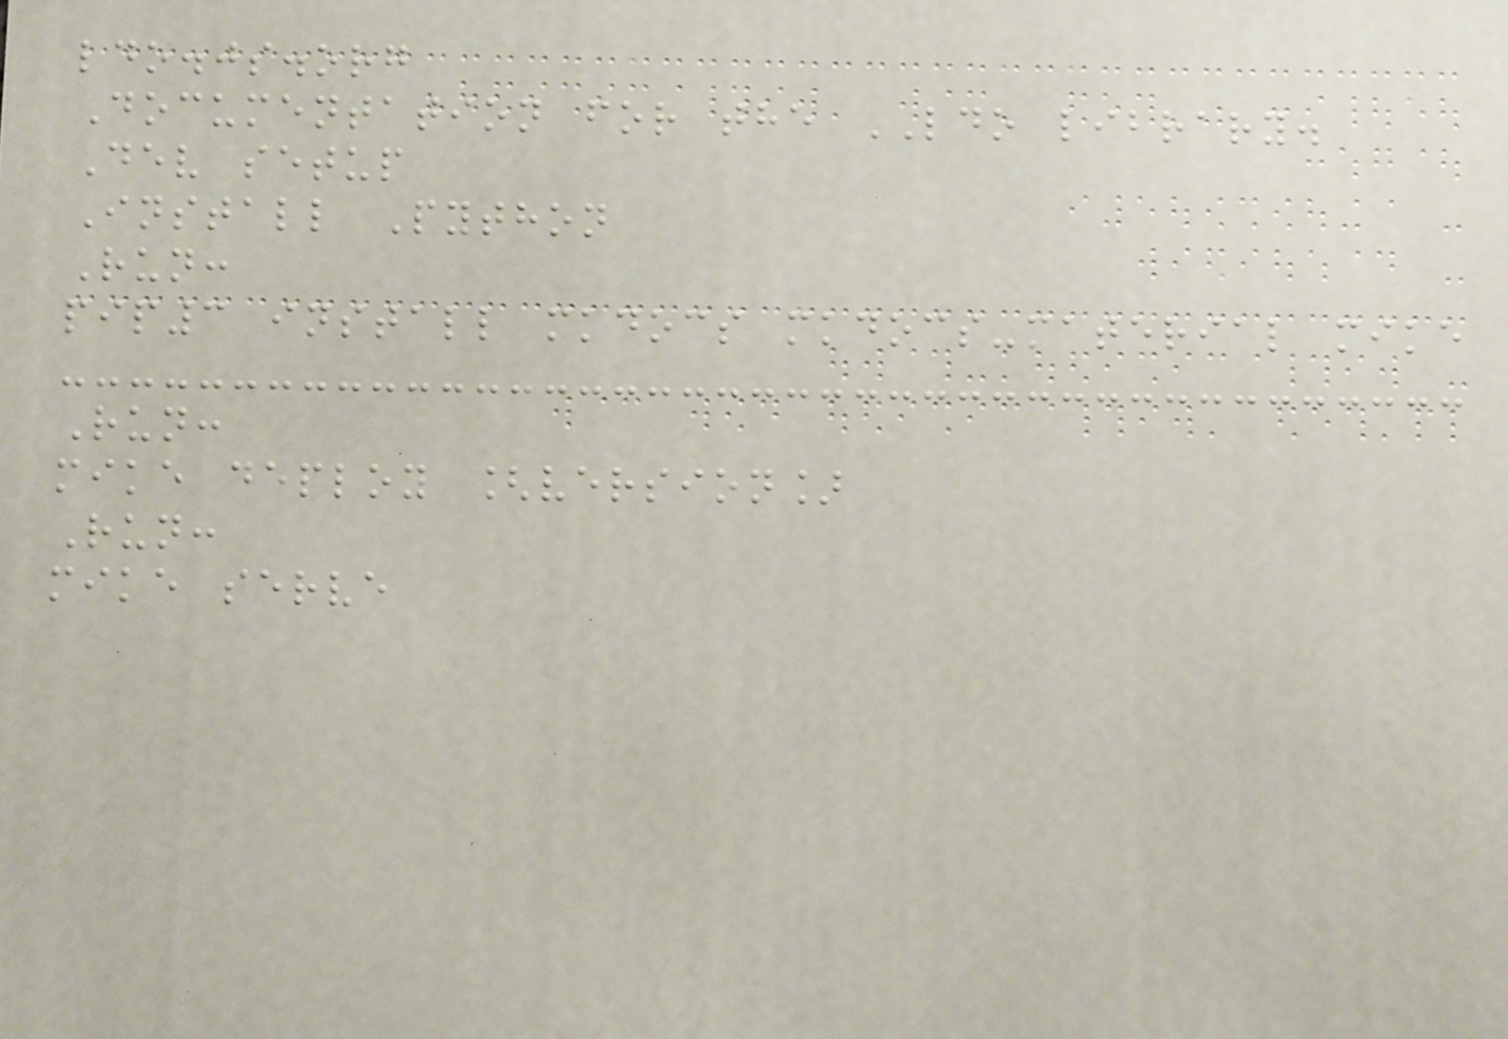ldo.js.org
Documentation for the LDO library.
Dev setup
Install Python
Run:
pip3 install mkdocs mkdocs-material mike
Run:
mike deploy [version]
Run:
mike serve
